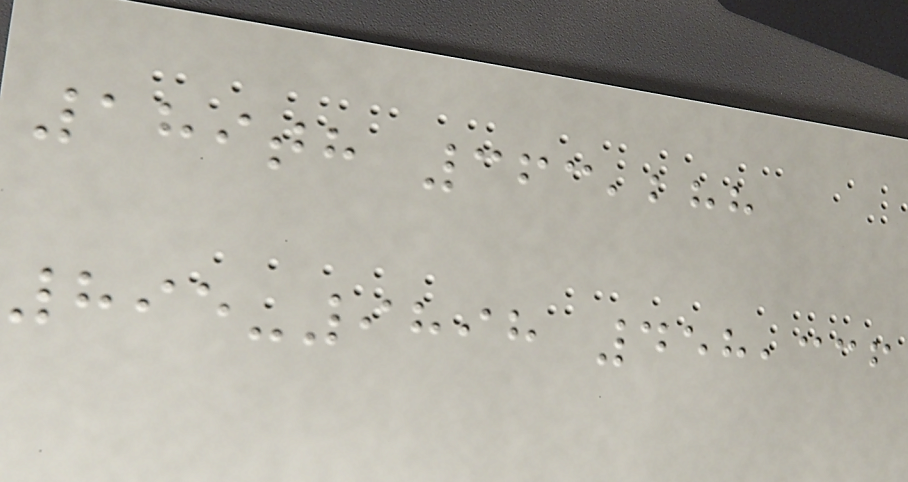189th 363,288
895-9898 458,336
